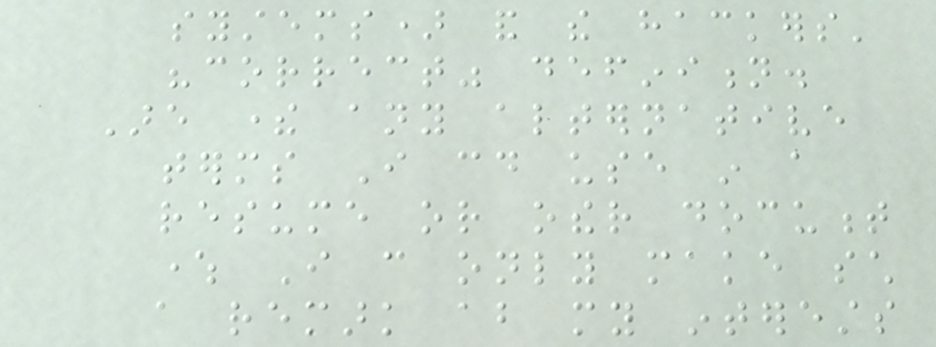systems) and the hackers'
"correct" definition.
Are there any alternative
terms I could use in a
resume or other document
where I can only make such
a remark about my interests
